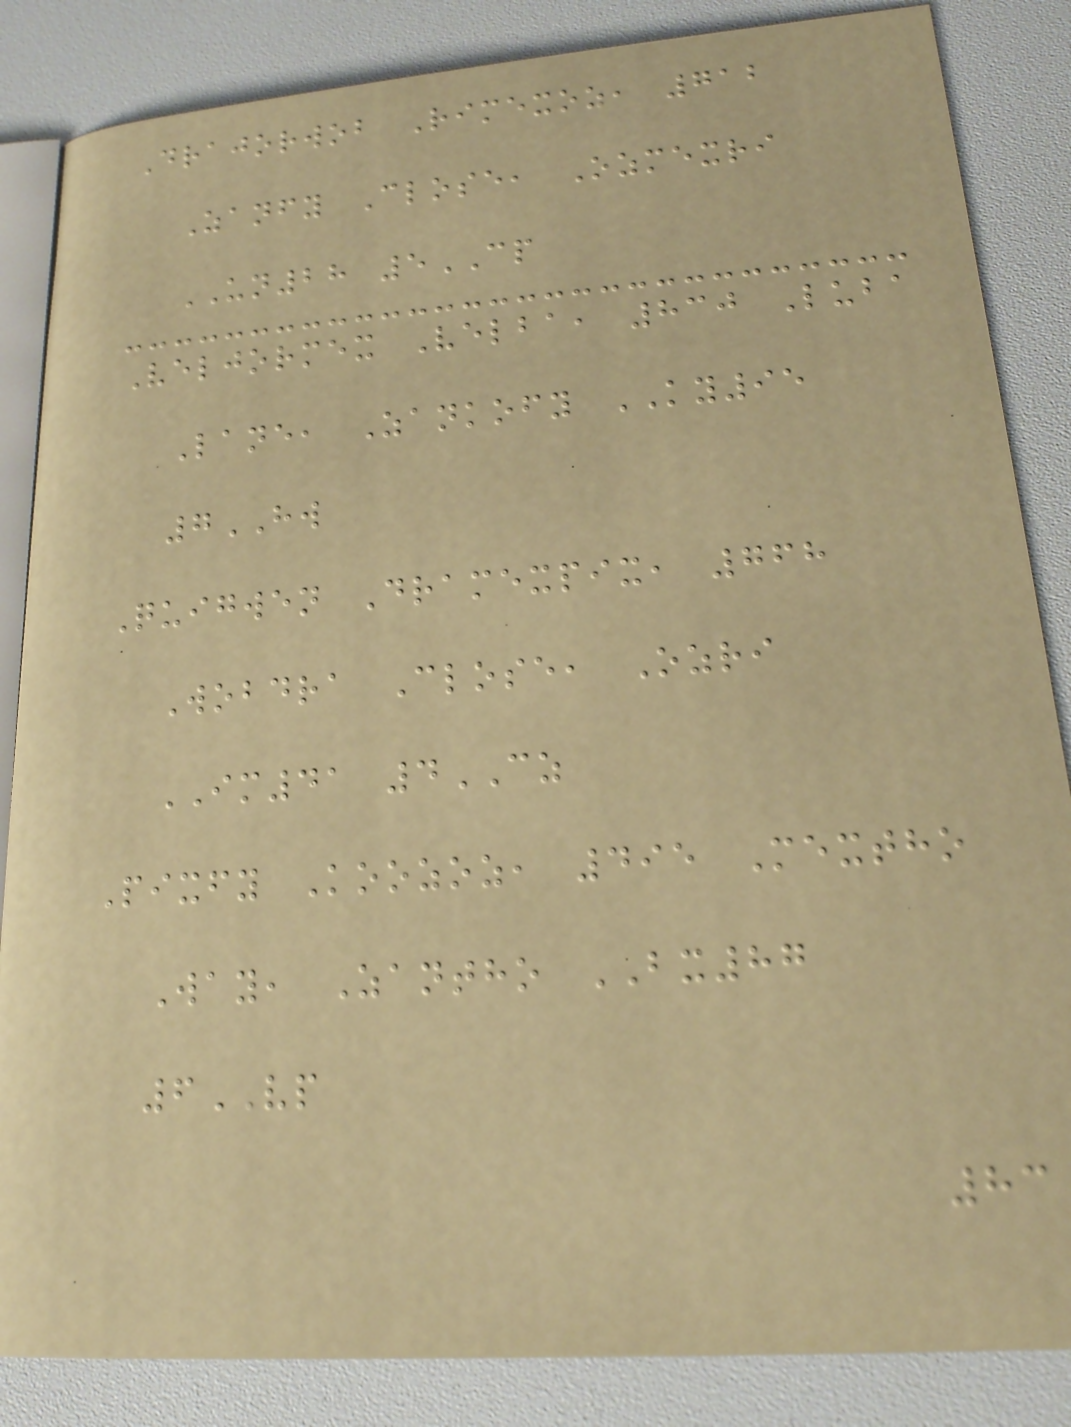Drajorwob Rimexoz, 712
Zanfy Close, Ozmexri
UN28 5CP
Veljormex Velba, 830 Luba
Lane, Zankofy KY95
7HW
Quigwen Dramexpix, 768
Wobdra Close, Ozri
IM41 4CZ
Pixfy Koozoz, 495 Mextho
Way, Zantho BX87
6VP
83
